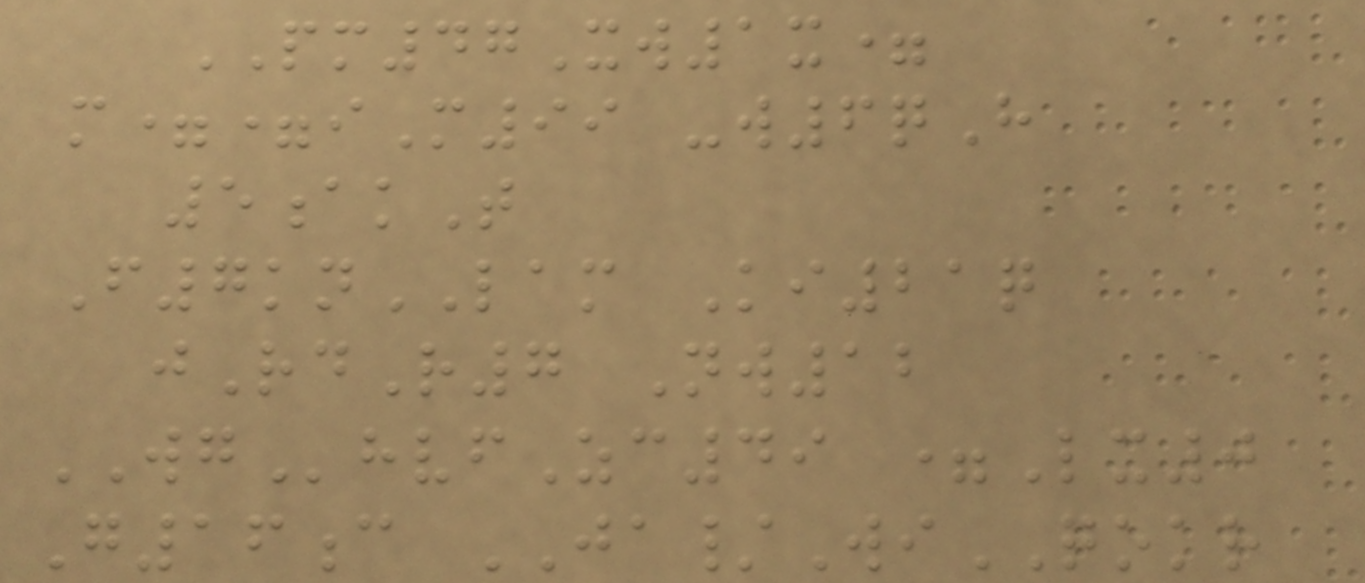PM47Xw1x=
m==iM99 -w6qH
5akT
F7knLAM Ki21q
jRdR7 Nw12
WGhvfZc49 =Lx0
G16c JA/WiQOKR
